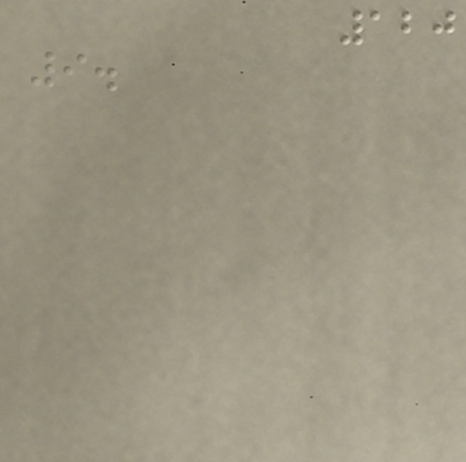120
9.
